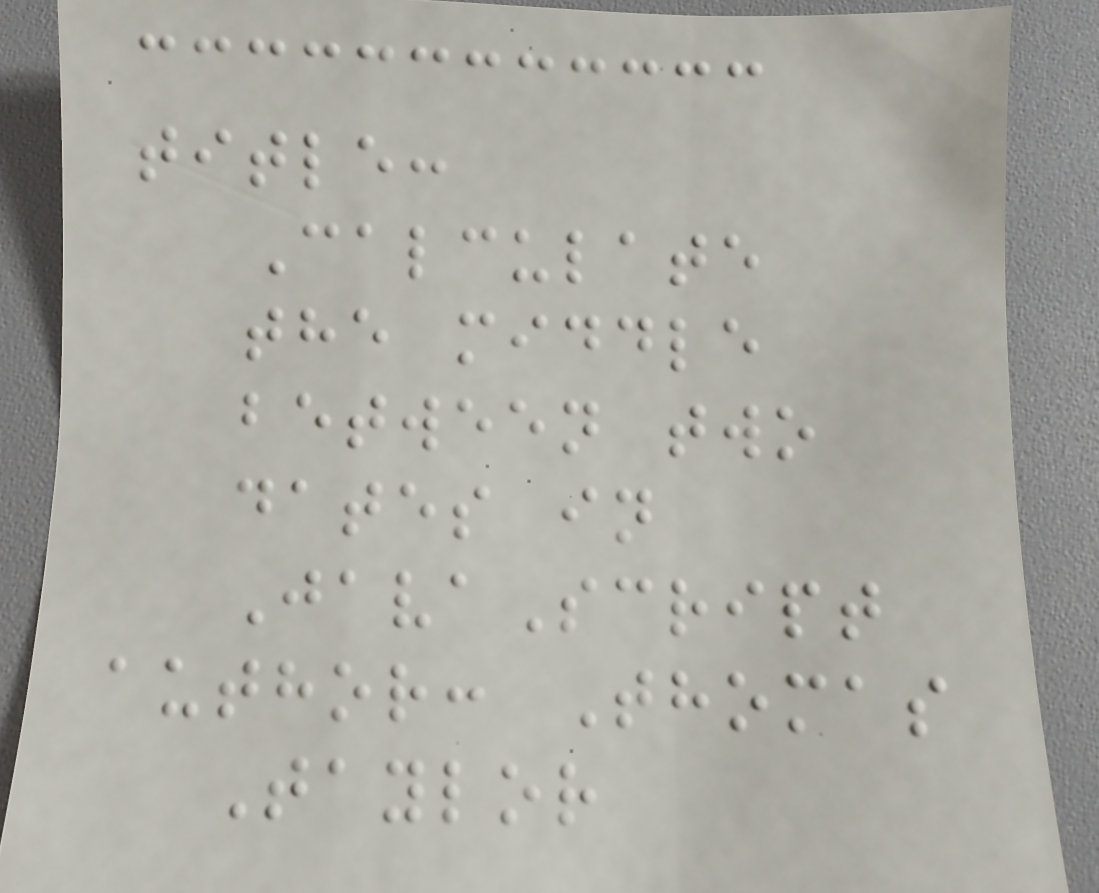title:
Calculate
the middle
between two
dates in
JavaScript
author: Thomas
Taylor
